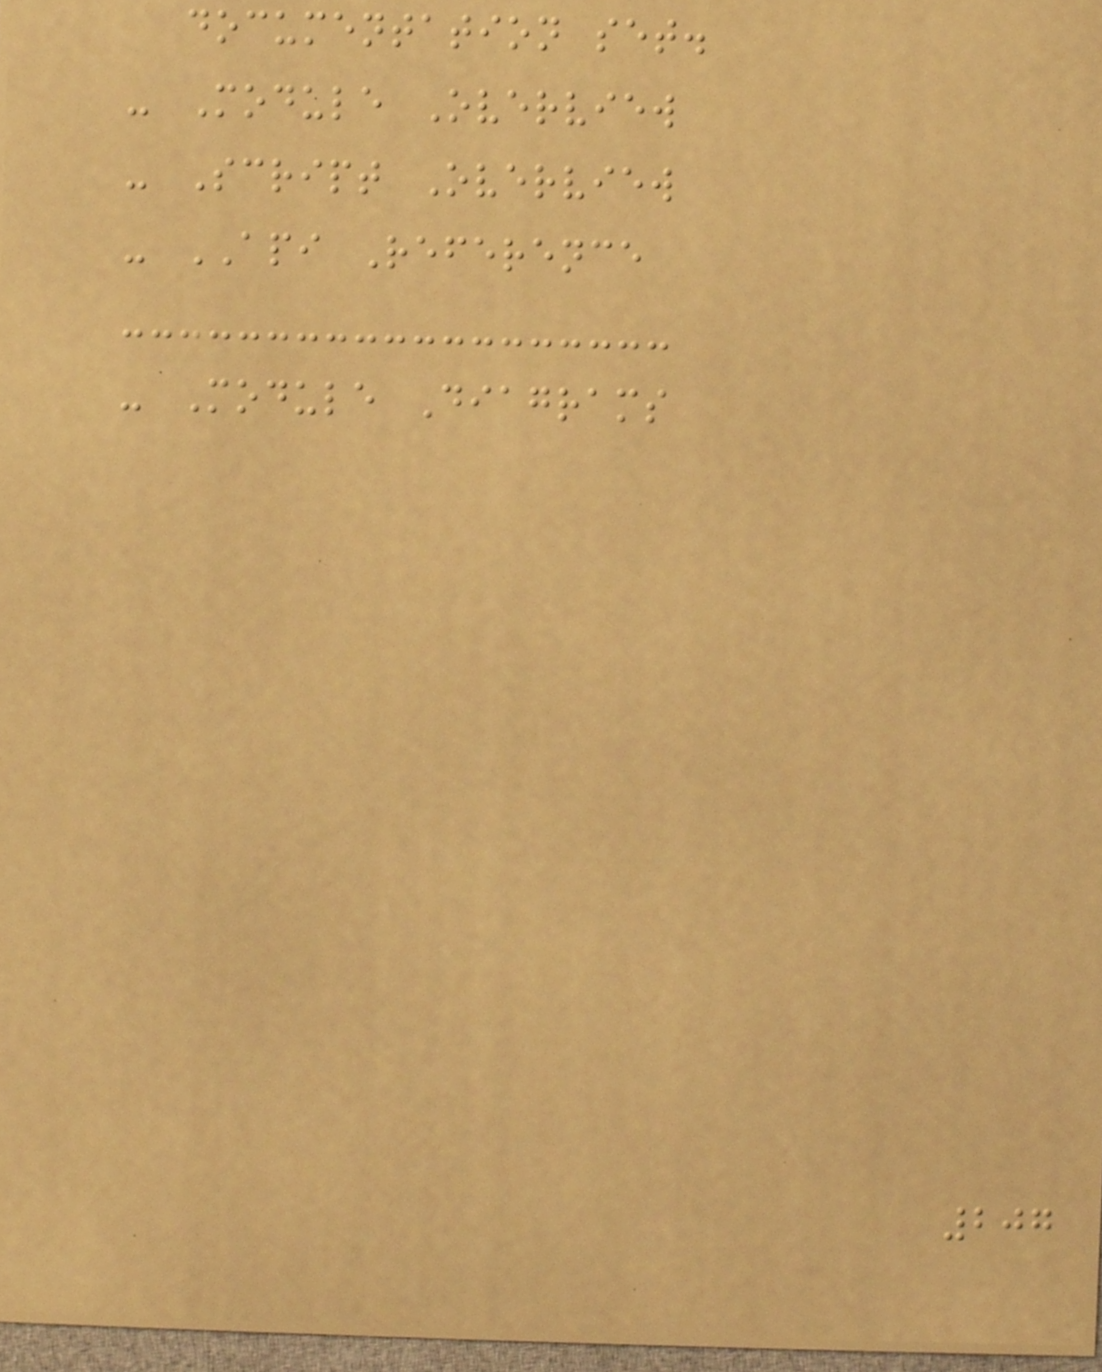documentation set.
- Module Overview
- Script Overview
- API Reference
- Module Diagrams
207
